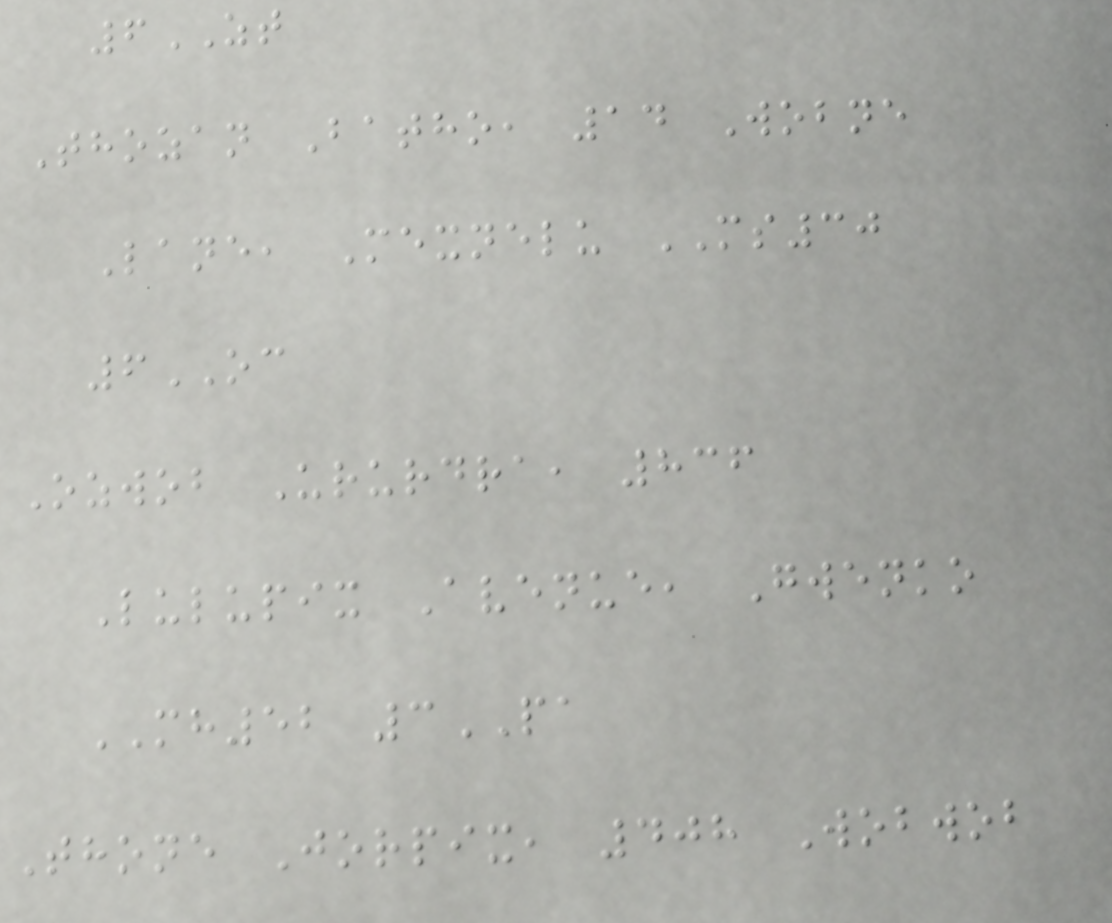6ZT
Thozan Batho, 14 Wobne
Lane, Mexnelu MS30
6OC
Ozwob Ururdra, 836
Lulupix Avenue, Gwenko
MH52 3PA
Thone Jorpix, 408 Wobwob
